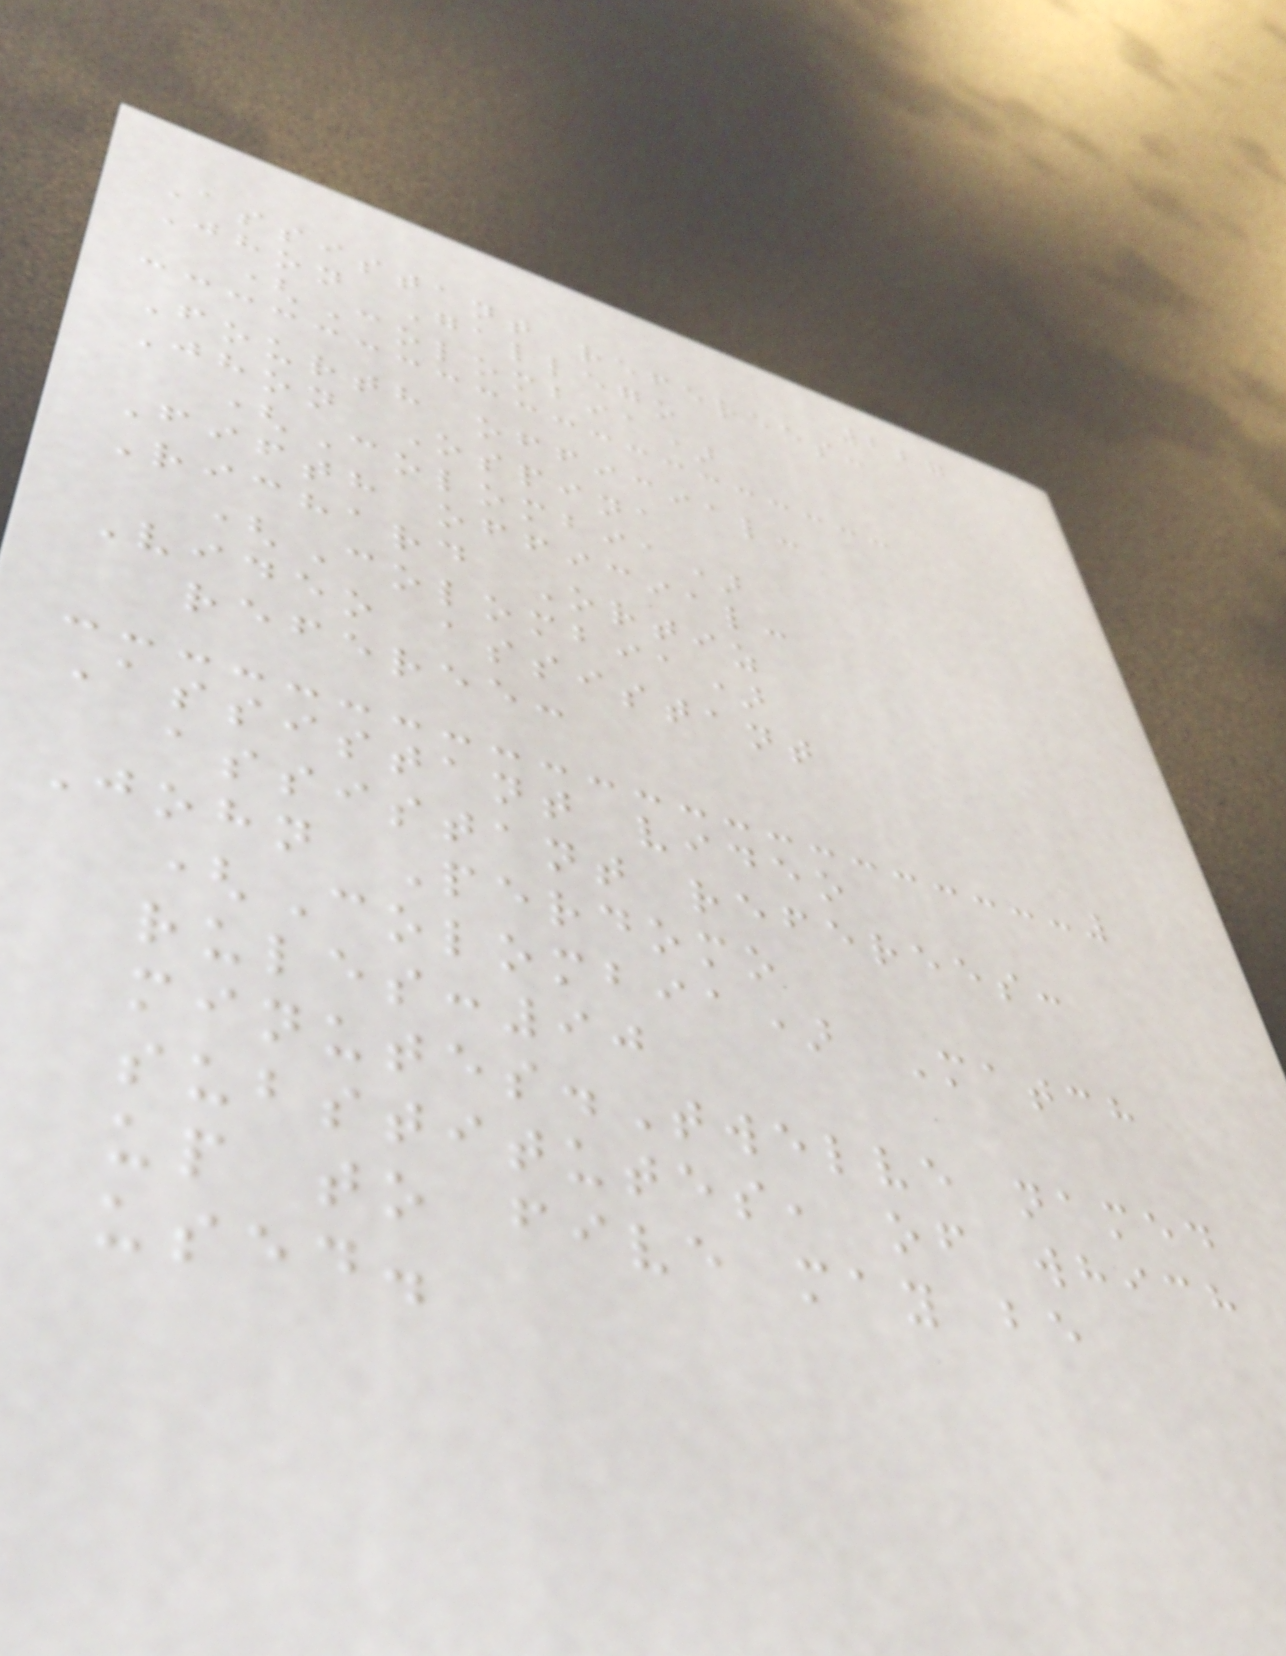227
Assistant referees:
Jhon Gallego
(Colombia)
Fourth official:
Jhon Ospina
(Colombia)
Fifth official:
Richard Ortiz
(Colombia)
Video assistant
referee:
Assistant video
assistant referees:
John Perdomo
(Colombia) Match
rules:90
minutes.Twelve named
substitutes, of which
up to five may be
used.
